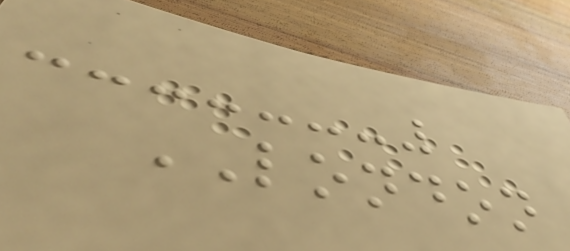LONDON
